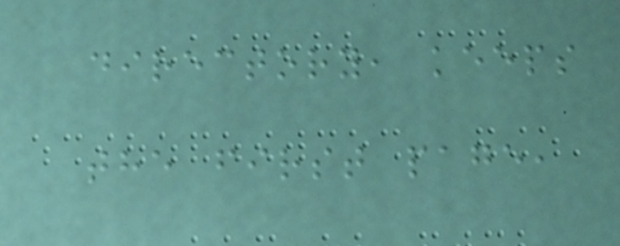directory, keeps
the first page,
